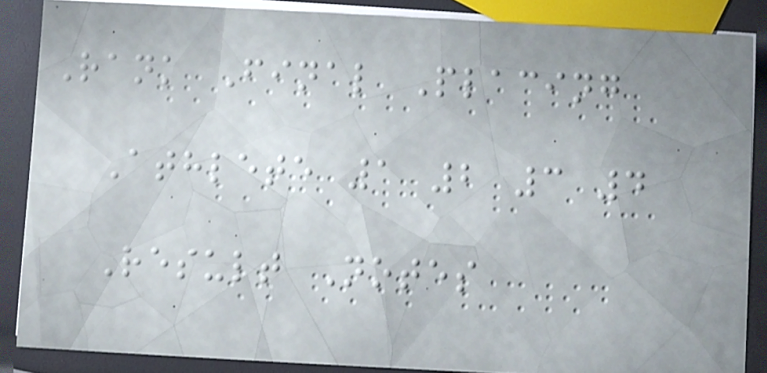Rank Final Placing
Athlete 1 2 3 4
Result Notes
